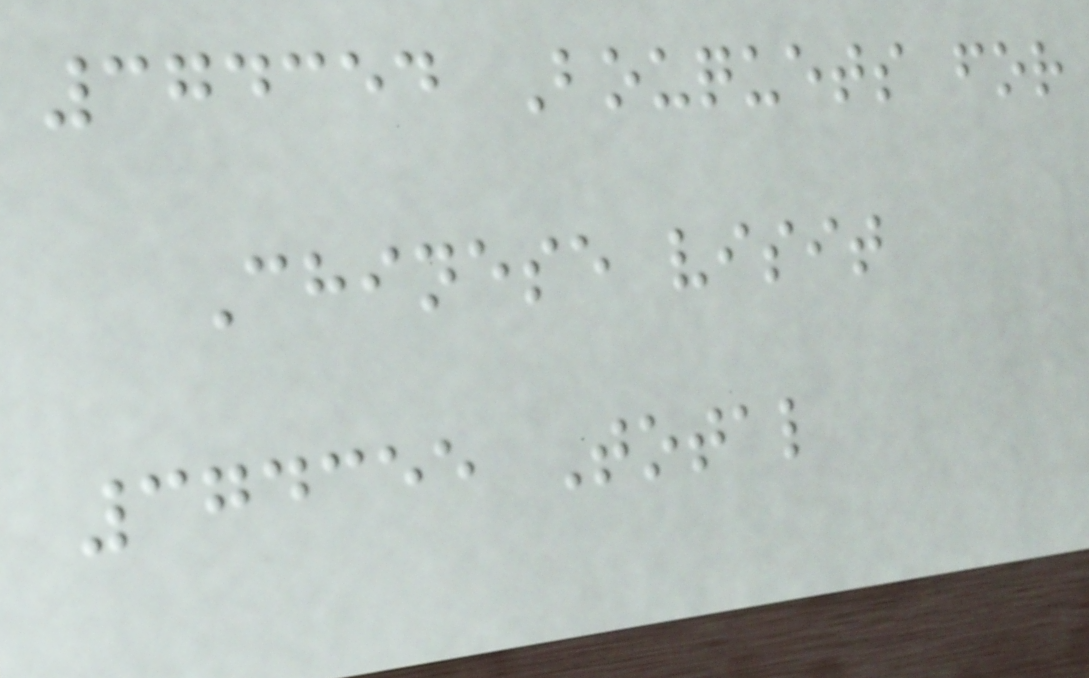374354 Bouquets for
Chinese visit
374355 Total
